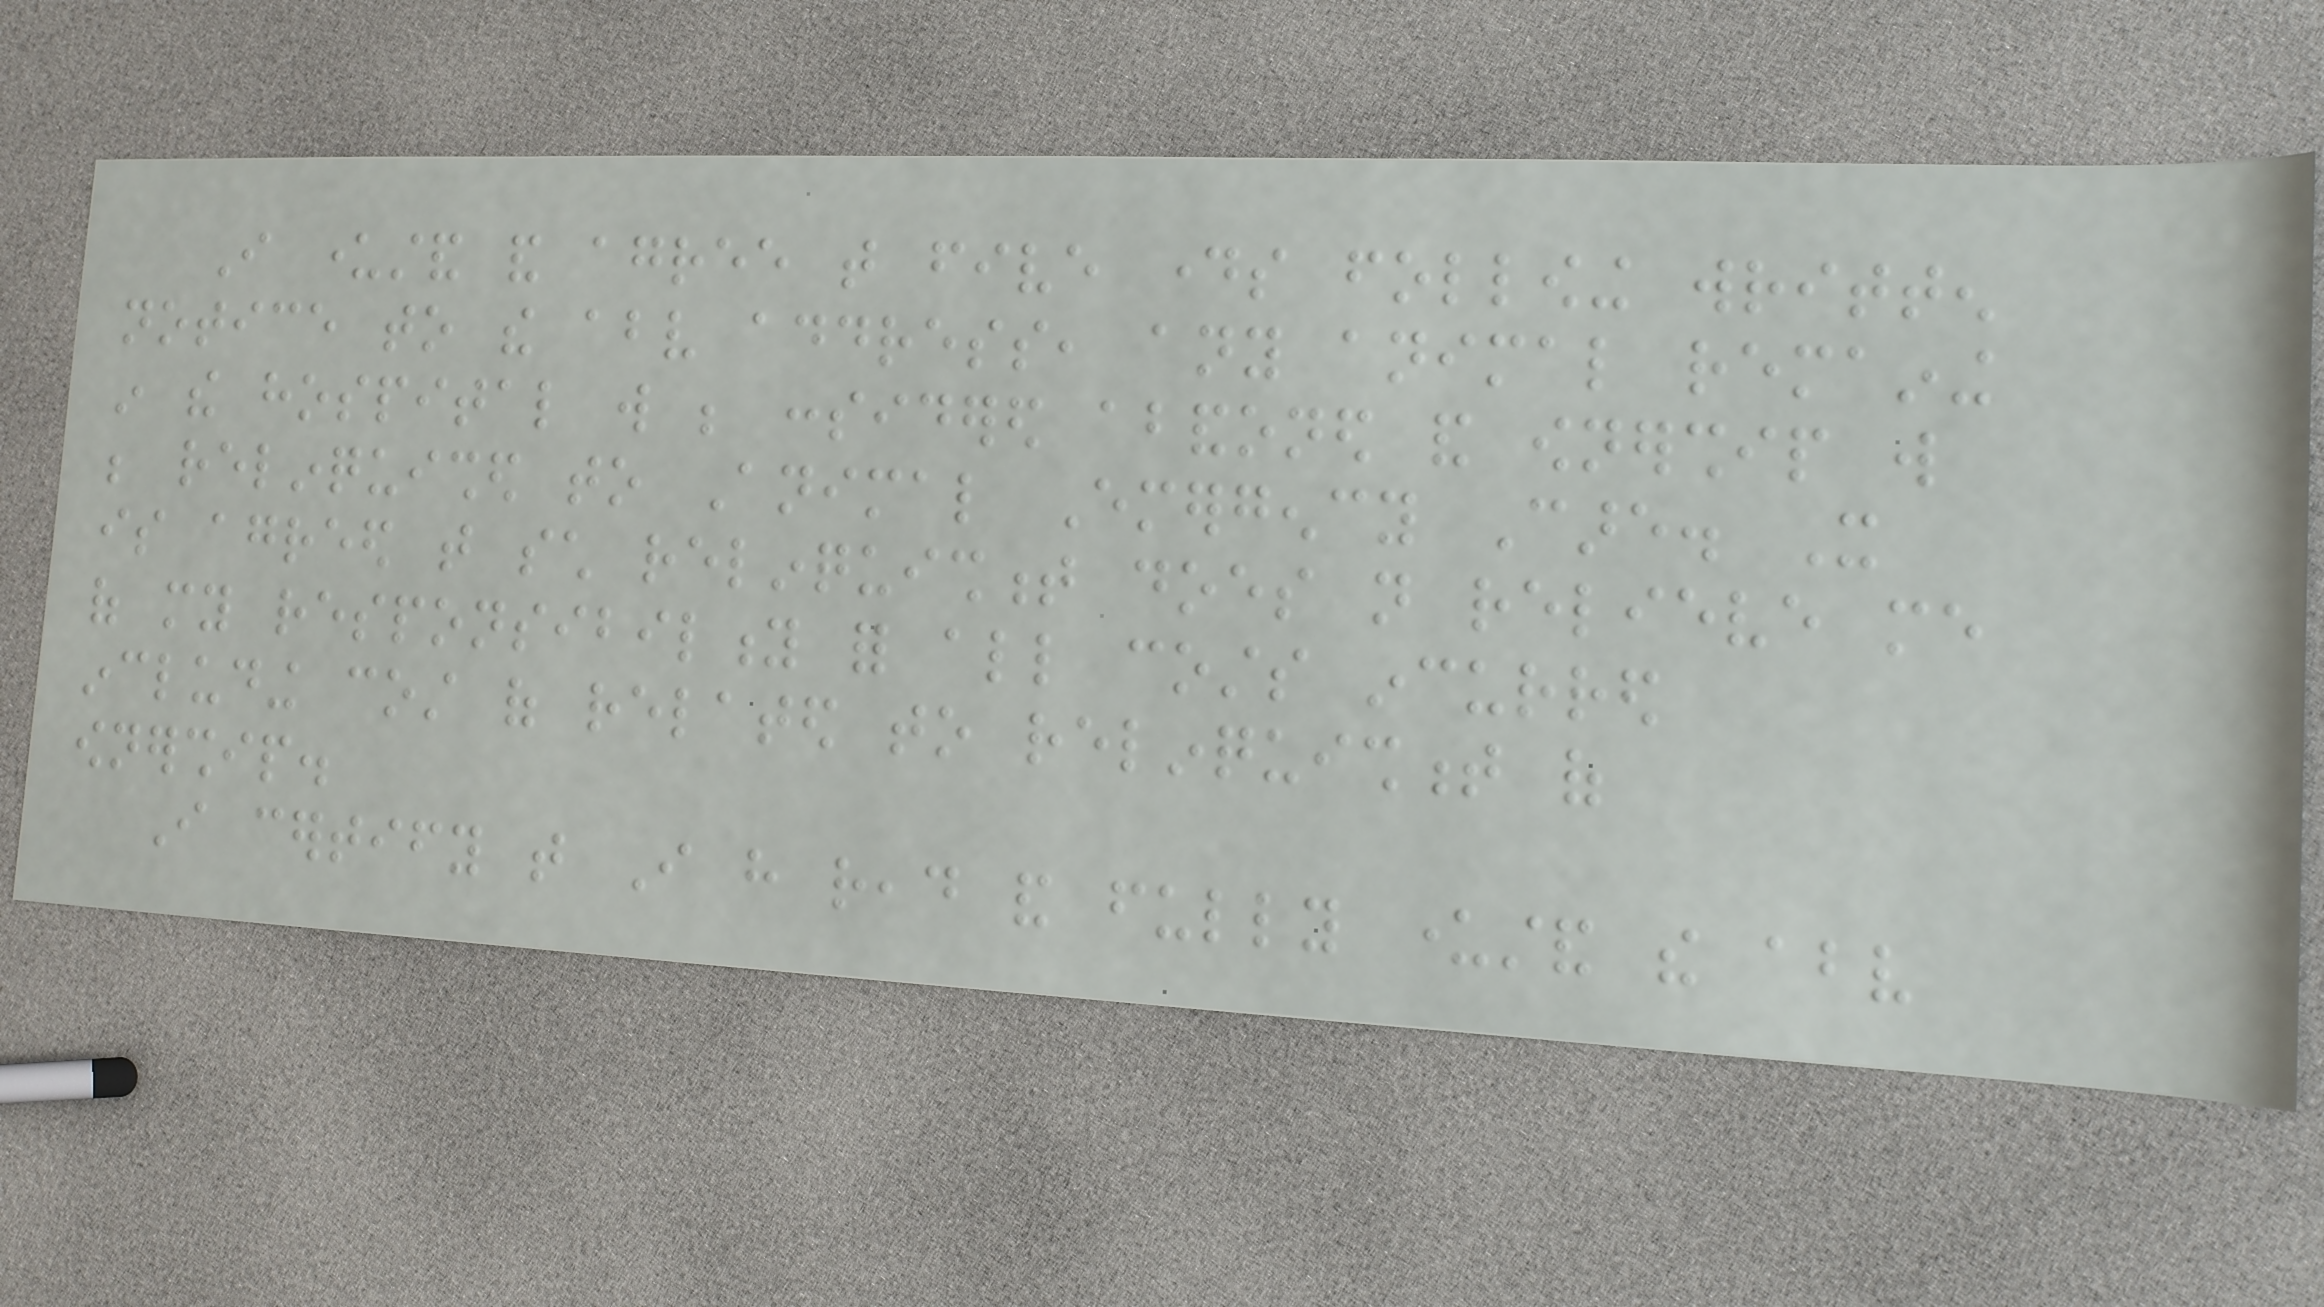I understand and agree that five days following written
notice to the above address, any animal remaining
in the hospital will be considered abandoned and ownership will
be relinquished to Animal Emergency Care. It
is agreed that such relinquishment does not relieve me
of my responsibility for all costs incurred
including cost of related to relinquishment of
ownership.
I certify that I have read and fully understand the above
